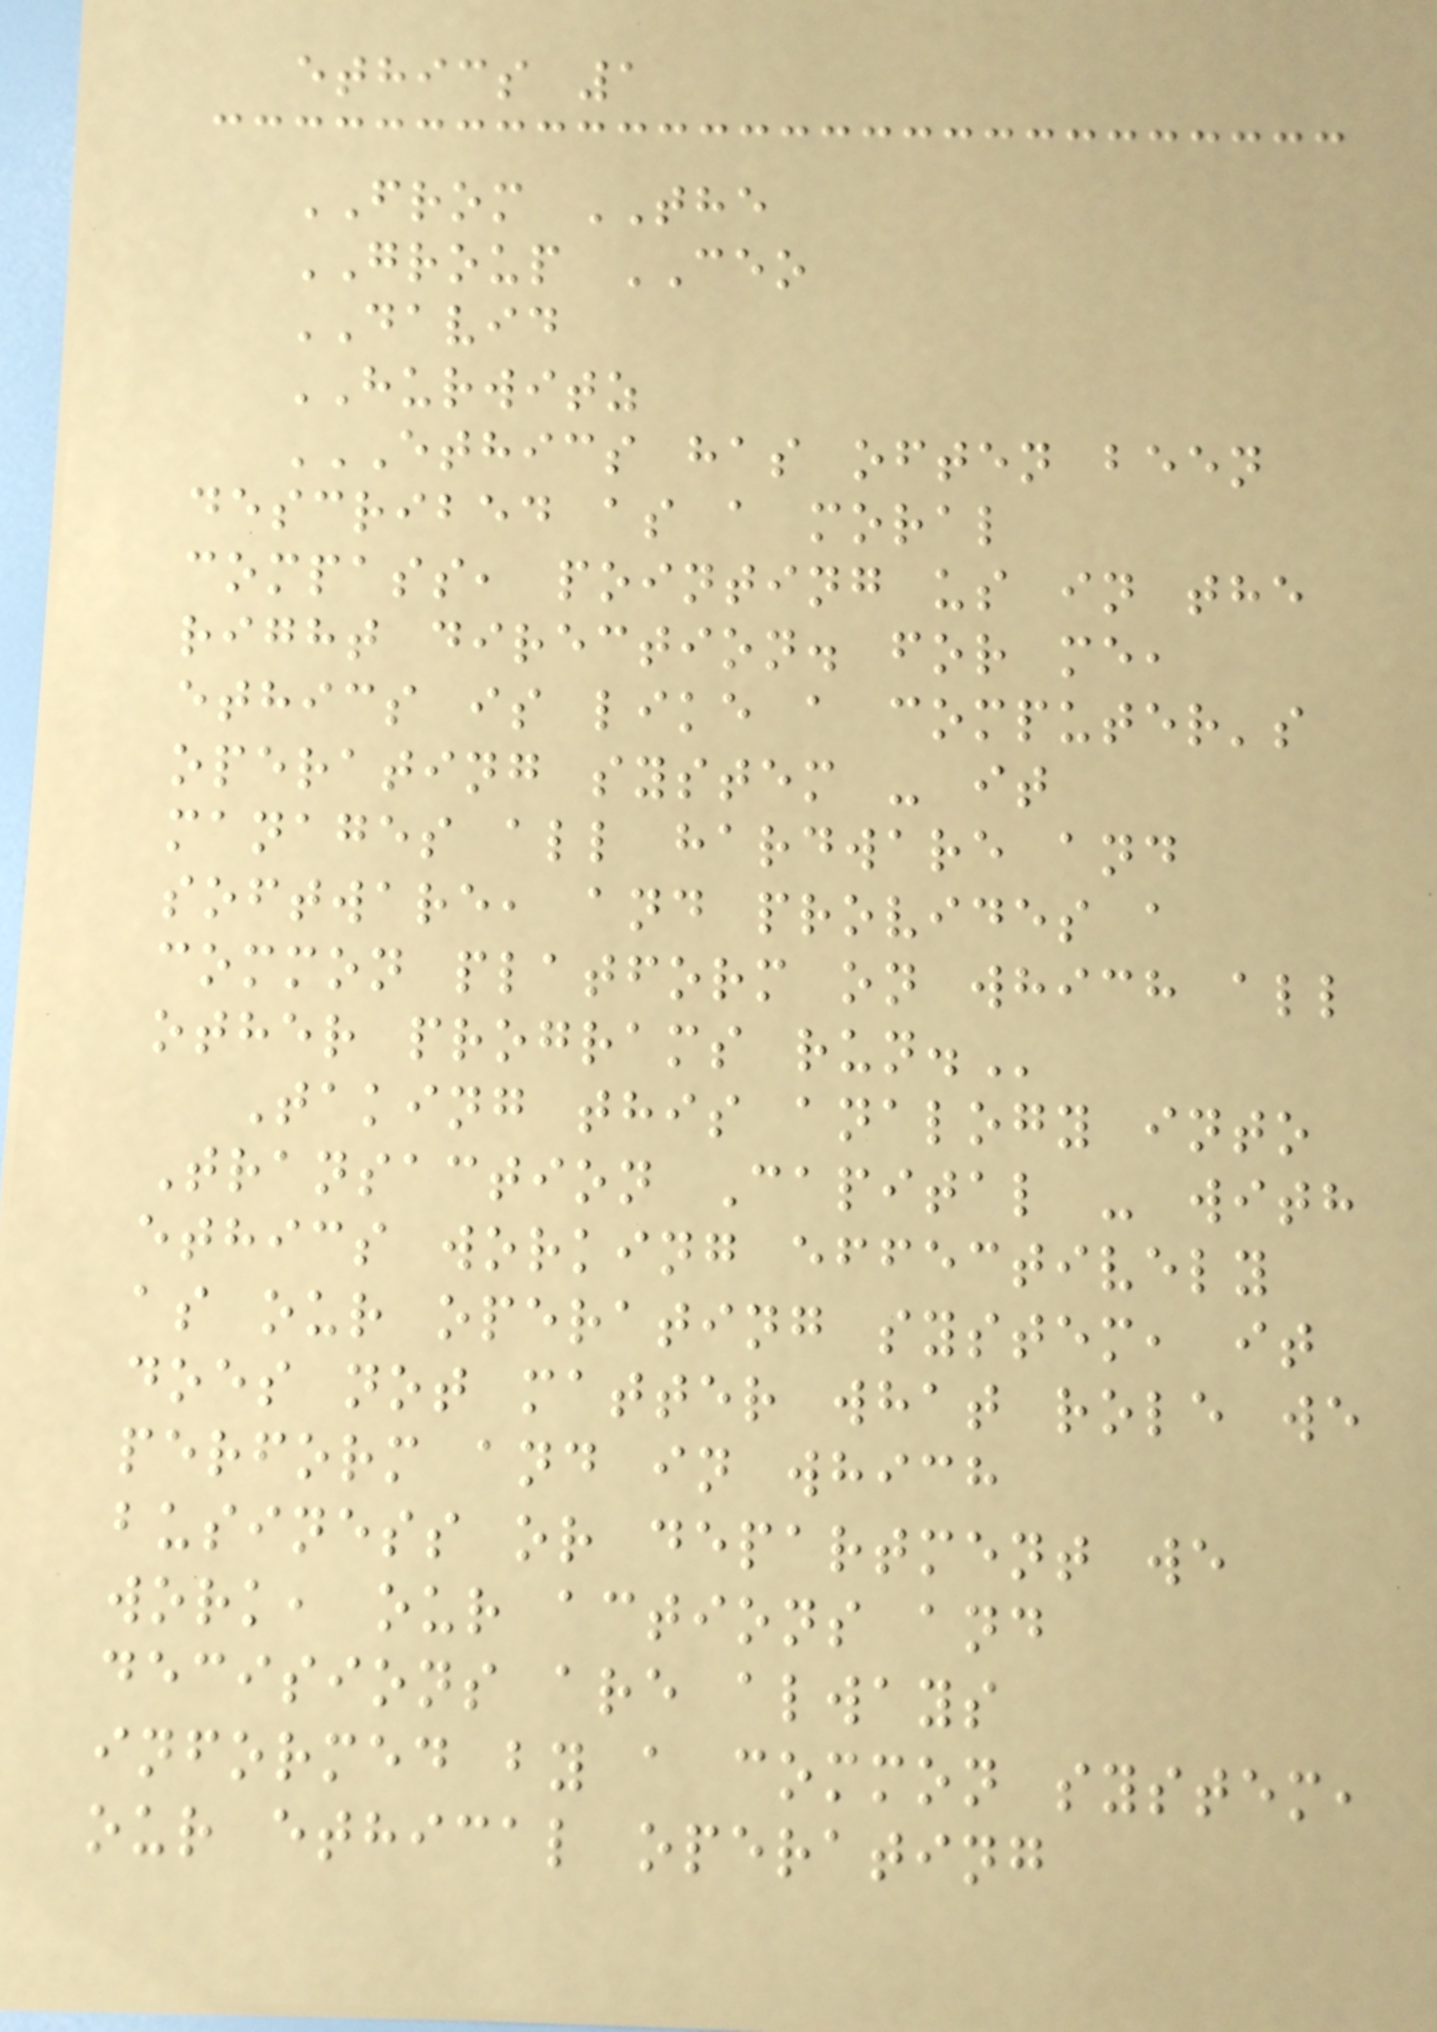ethics 1
FROM THE
GROUP CEO
DAVID
HURWITZ
ETHICS HAS OFTEN BEEN
DESCRIBED AS A MORAL
COMPASS, POINTING US IN THE
RIGHT DIRECTION. FOR ME,
ETHICS IS LIKE A COMPUTER'S
OPERATING SYSTEM - IT
MANAGES ALL HARDWARE AND
SOFTWARE, AND PROVIDES A
COMMON PLATFORM ON WHICH ALL
OTHER PROGRAMS RUN.
Taking this analogy into
Transaction Capital - with
ethics working effectively
as our operating system, it
does not matter what role we
perform and in which
business or department we
work, our actions and
decisions are always
informed by a common system,
our ethical operating
